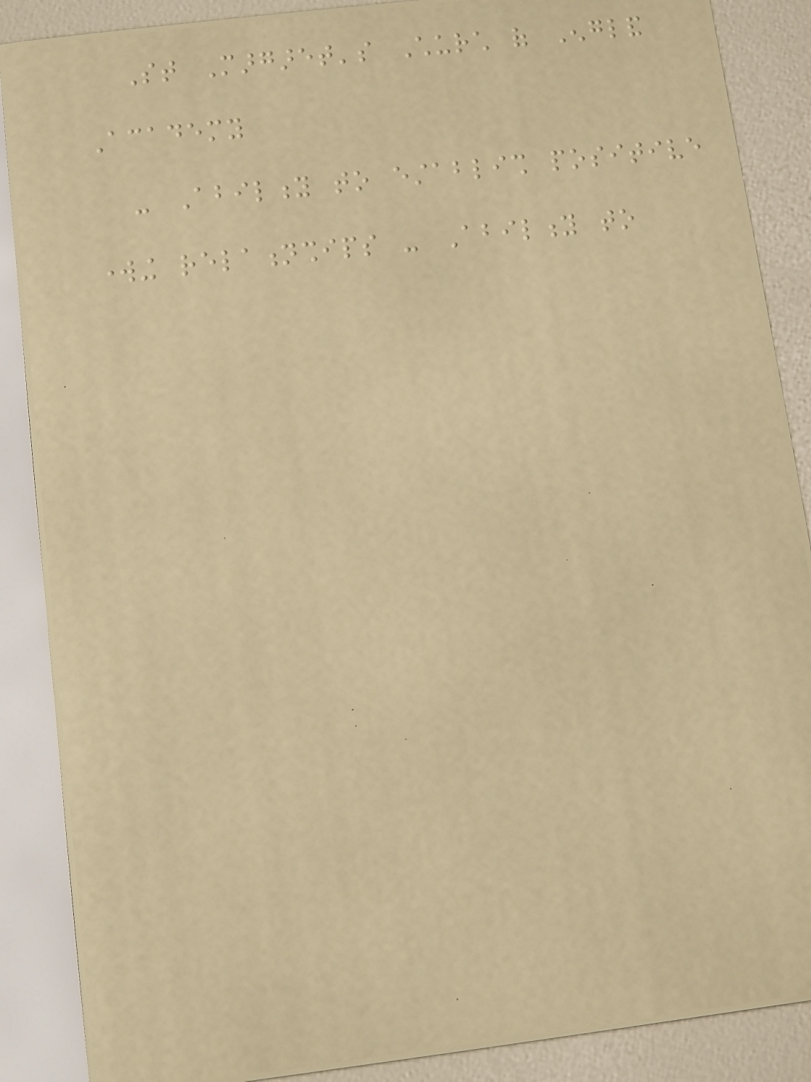St Margaret's Church of England
Academy
- Ability to establish positive
working relationships - Ability to
